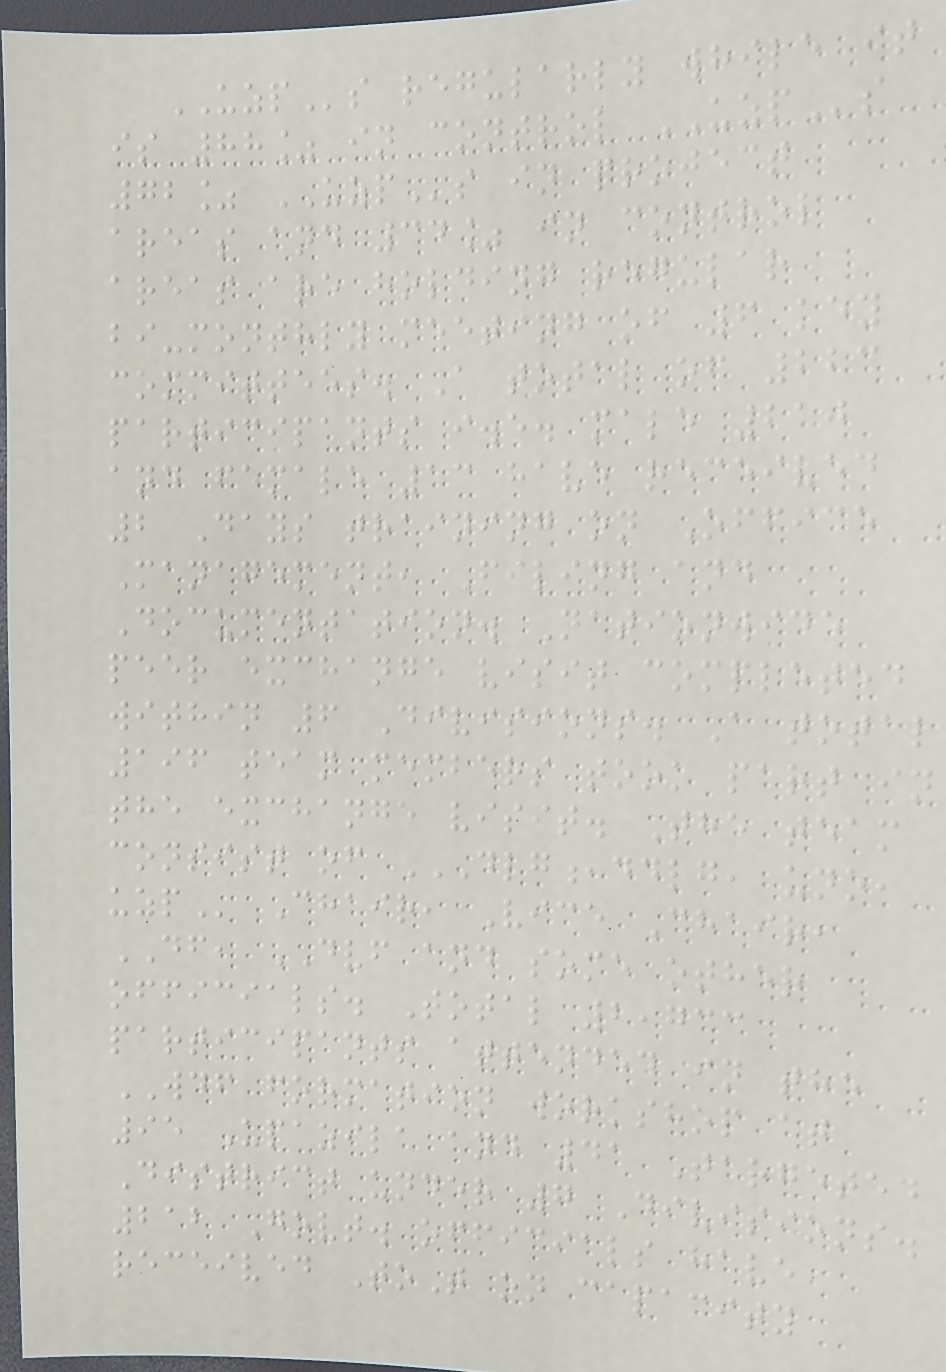UZPs regularly while it
is 88% in control UZPs
72% UZPs in project
areas and 34% in control
areas are holding regular
bi-monthly meeting of 6 key
committees. A total of 223
participants i.e. male 210
and female 13 have received
2 Days training on Office
Management, Filing and
Documentation. Nationwide
peer exchange visit completed
within 6 Divisions. A total
196 team members took part in
the exchange visit. The team
consist of DLG,DDLG, UNO,
UZP Chair, Vice Chair,
DF, DVF and some other
officials. Total 2,733
participants attended in the
WDF formation workshop at
95 Upazila and 41 Targeted
District under 7 Divisions.
212 Govt. officials have
received ToT on capacity
